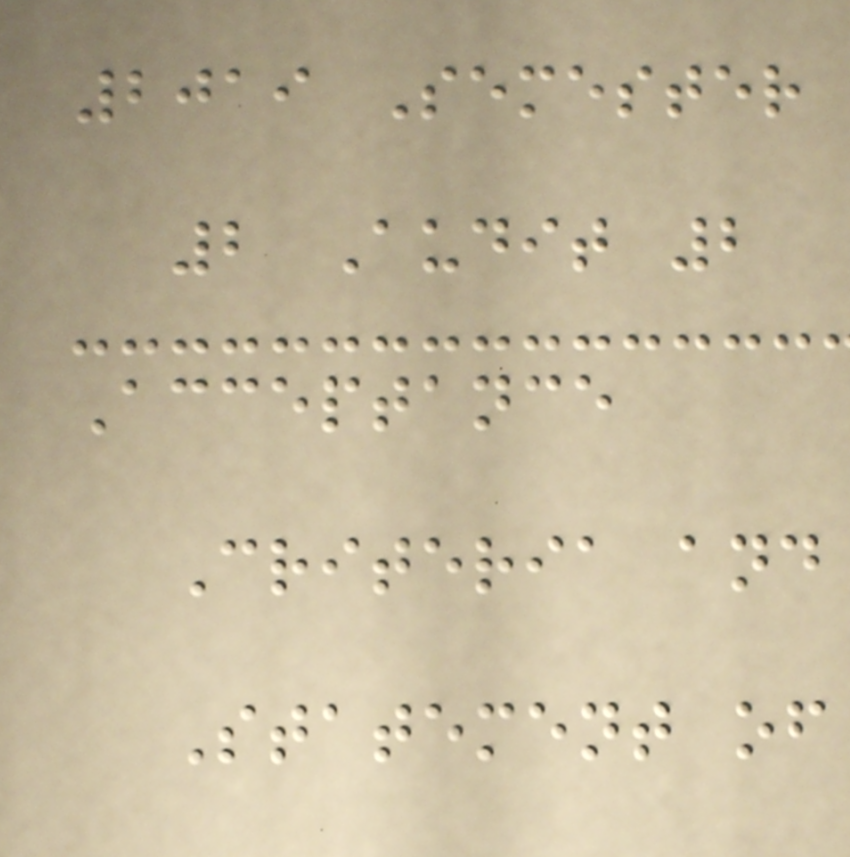2019 Semester
2 Audit 2
Acceptance
Criteria and
Statement of
